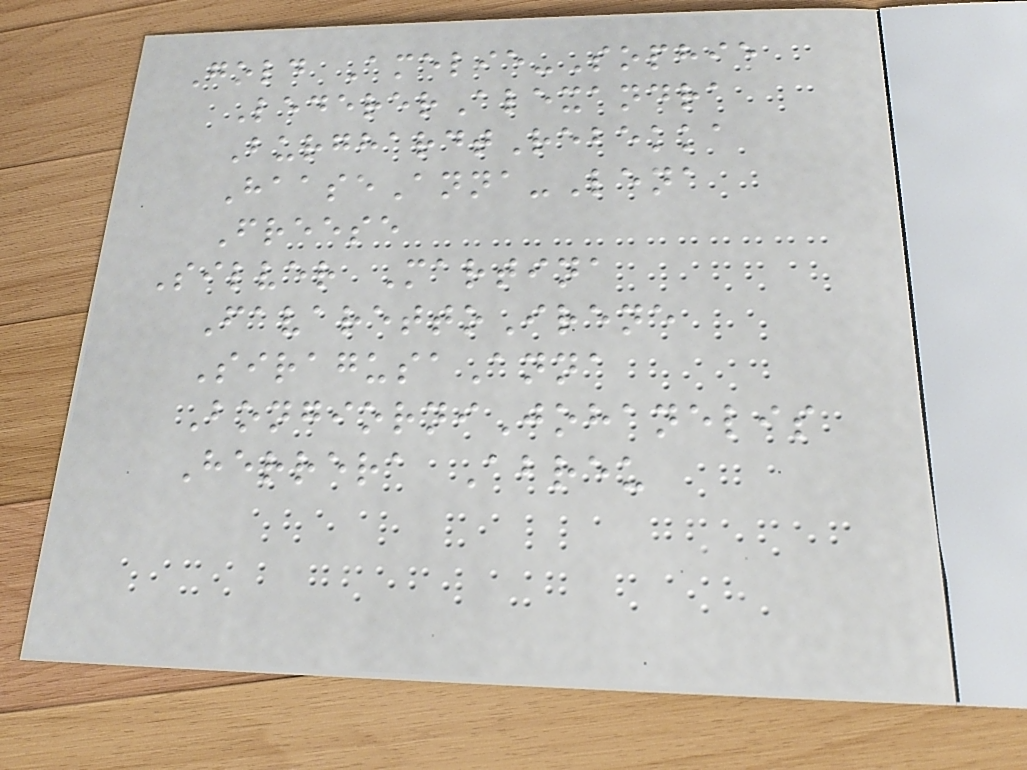Gold Amelie-Sophie
LedererAlexandra
BurghardtRebekka
HaaseAnna-Lena
Freese
Silver Martina
FavarettoIrene
SiragusaAnna
BongiorniJohanelis
Herrera Abreu
